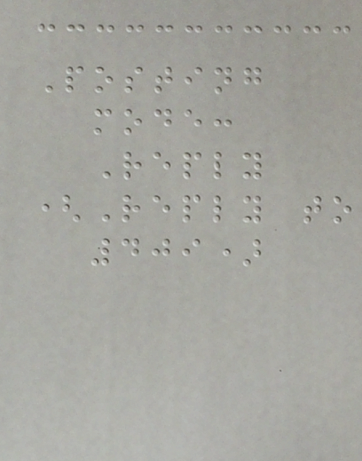Posting
mode:
Reply
(Reply to
409)
